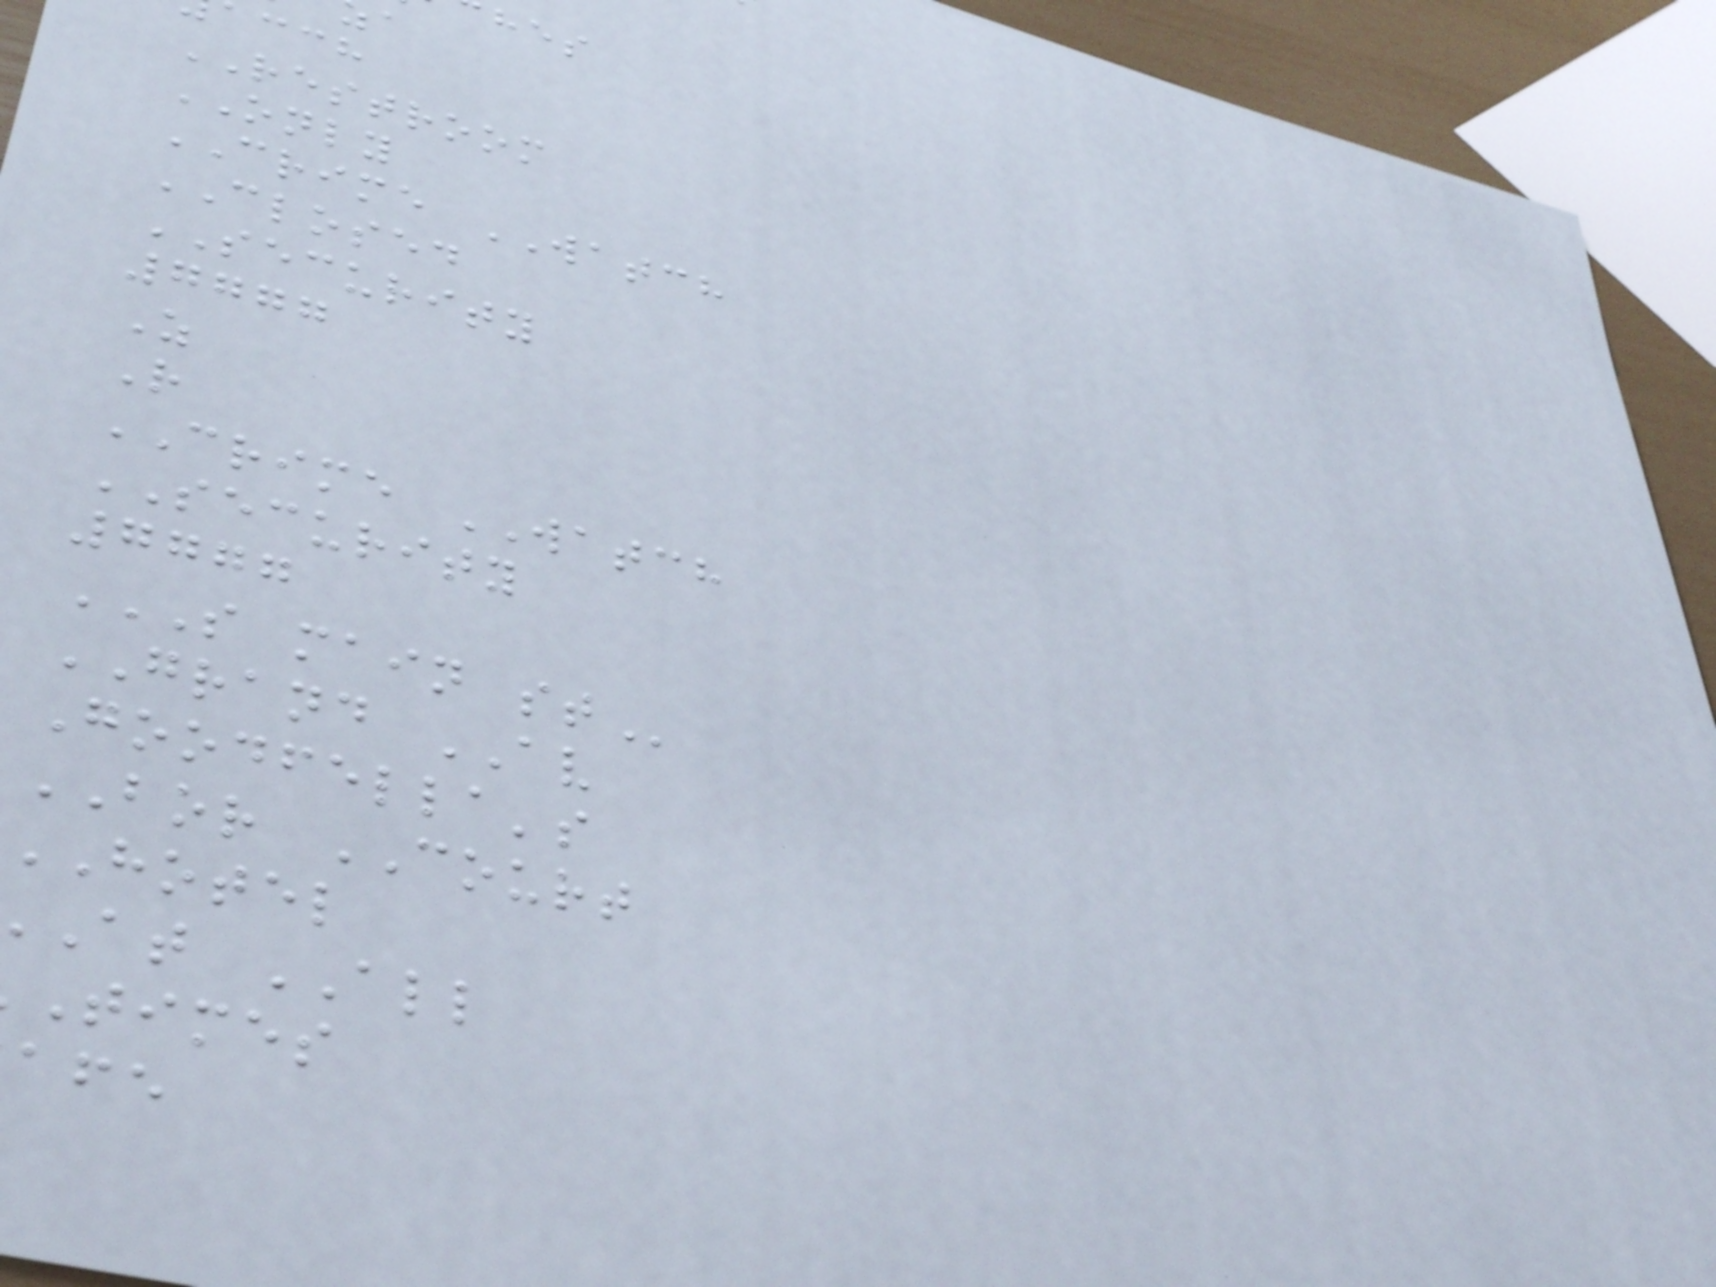RESTROOM
ONLY
CRIME WATCH
CLOSED
SECURITY
7777
Z
R
CRIME WATCH
SECURITY
7777
S MAIN ST
GRAND AV
Goodfella's
BOR COURT
HOTEL
at ALL
times
